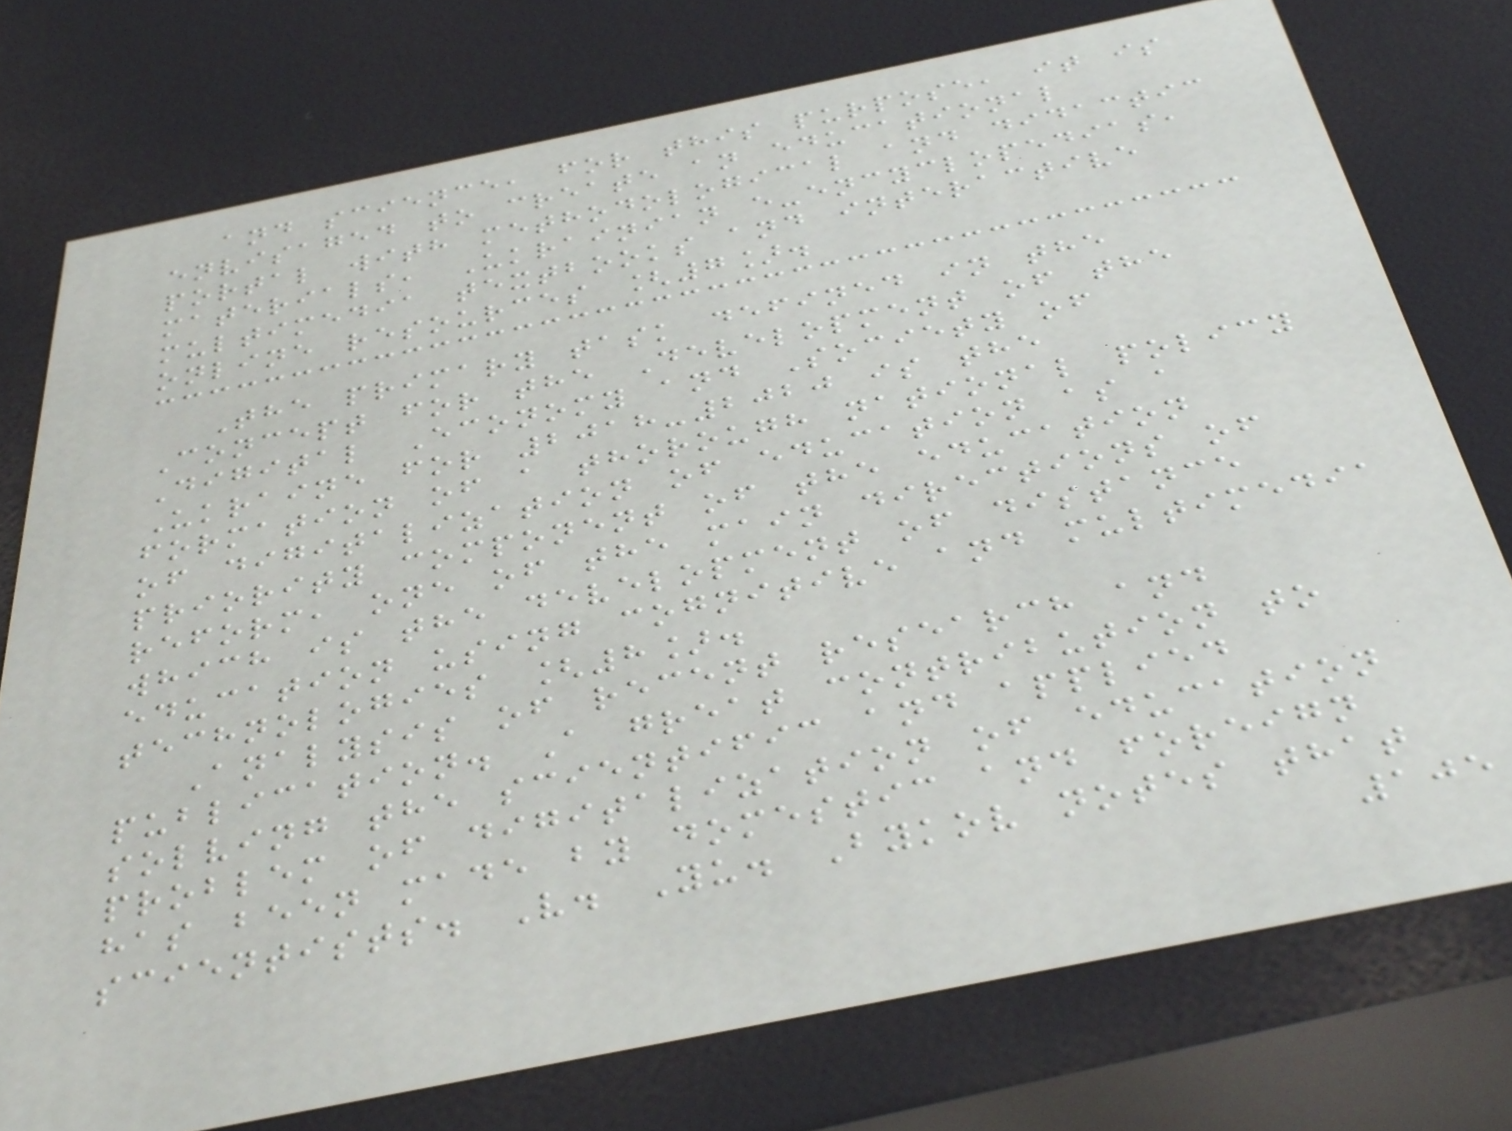and science, for this purpose, it is
envisaged to create an educational
portal with methodological and didactic
materials, Ukrainian e-encyclopedias,
multimedia textbooks and interactive
online resources [7].
The primary task defined in the
Concept for the Development of the
Digital Economy and Society of
Ukraine for 2018-2020 is the
formation of a thorough national policy
of digitalization of education as a
priority component of the education
reform, one of the main directions of
which is the development of distance
education using cognitive and multimedia
technologies [8].
Analysis of recent research and
publication. A great contribution to
solving the scientific and applied
problem of digitalization of education
has been made by domestic and foreign
scientists. V. Yu. Bykov notes that
105
